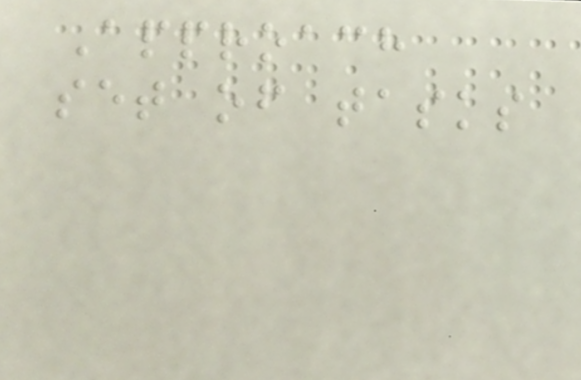Approach
set of tasks
